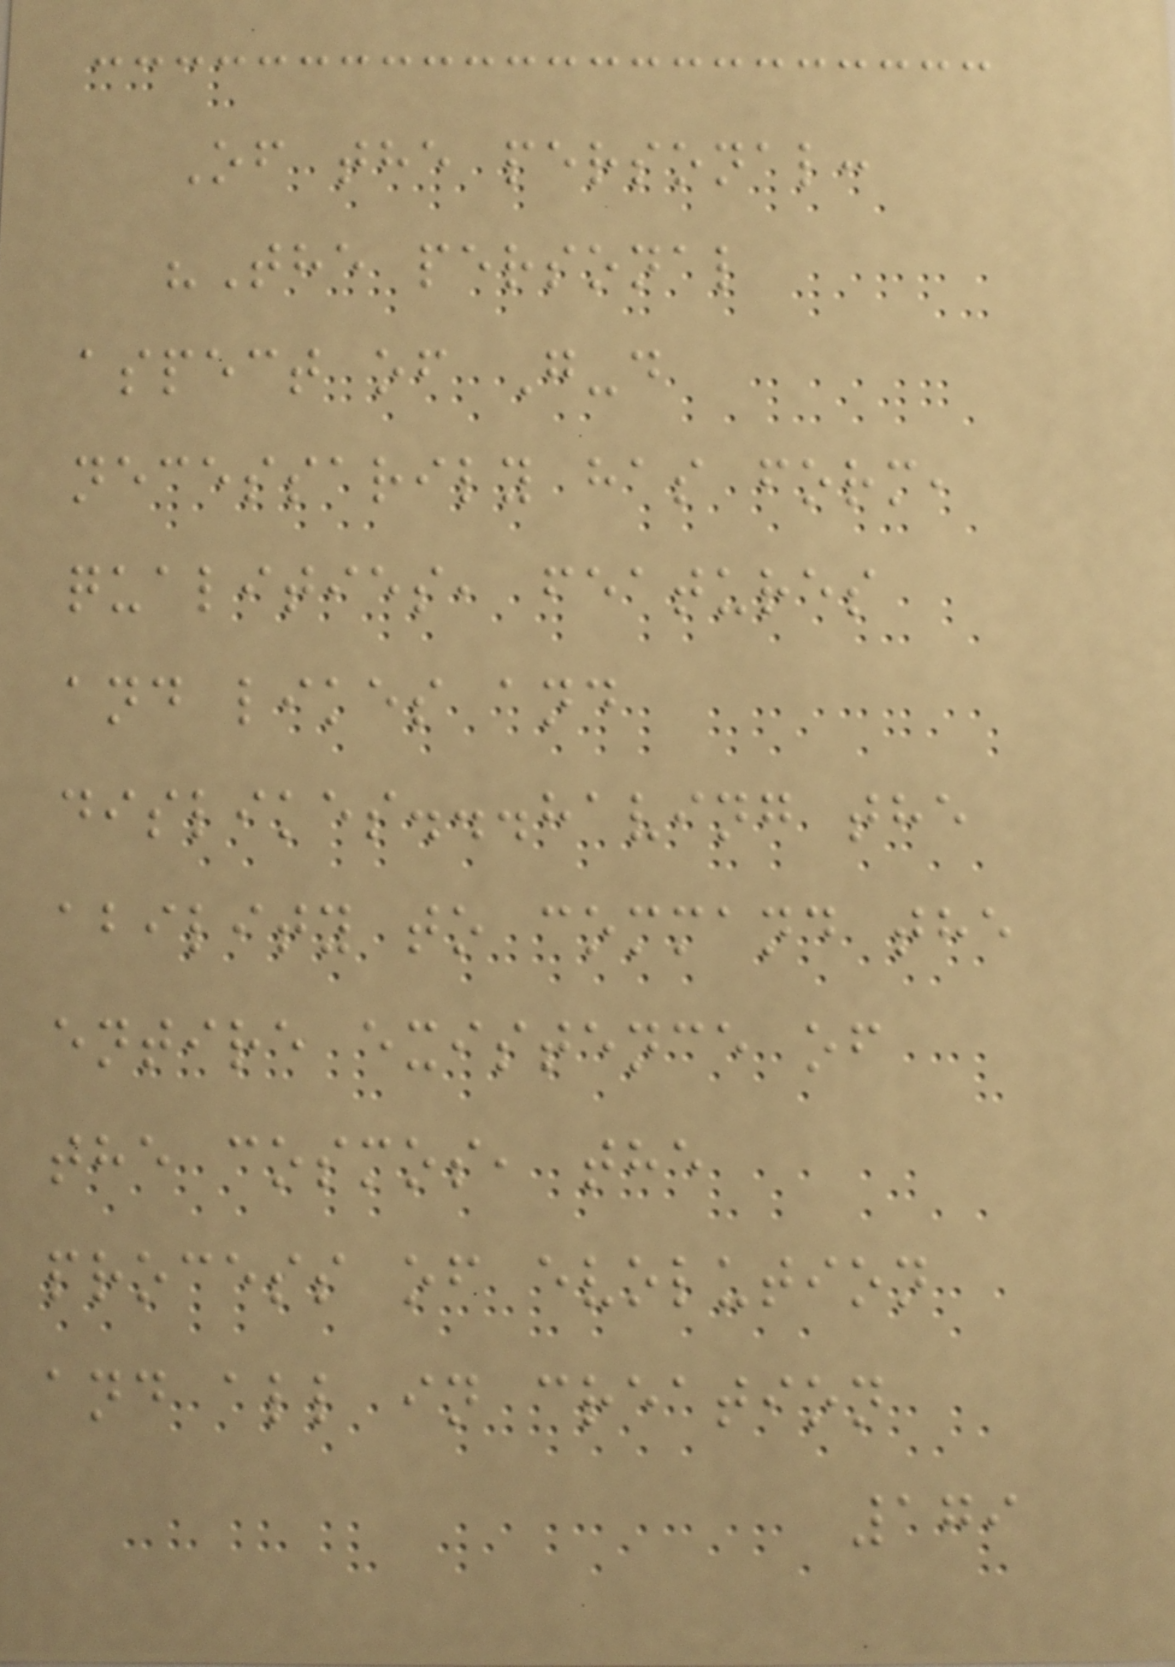Of the personal:
"The personal
aspect of G-d
necessarily has form,
qualities, features
and likes and
dislikes...having the
ability to command the
entire existence of
the cosmos, the
process of evolution
and all in creation
179
